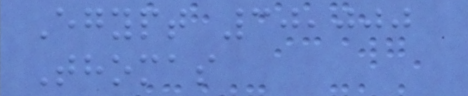Egypt 30,000
Thomas
